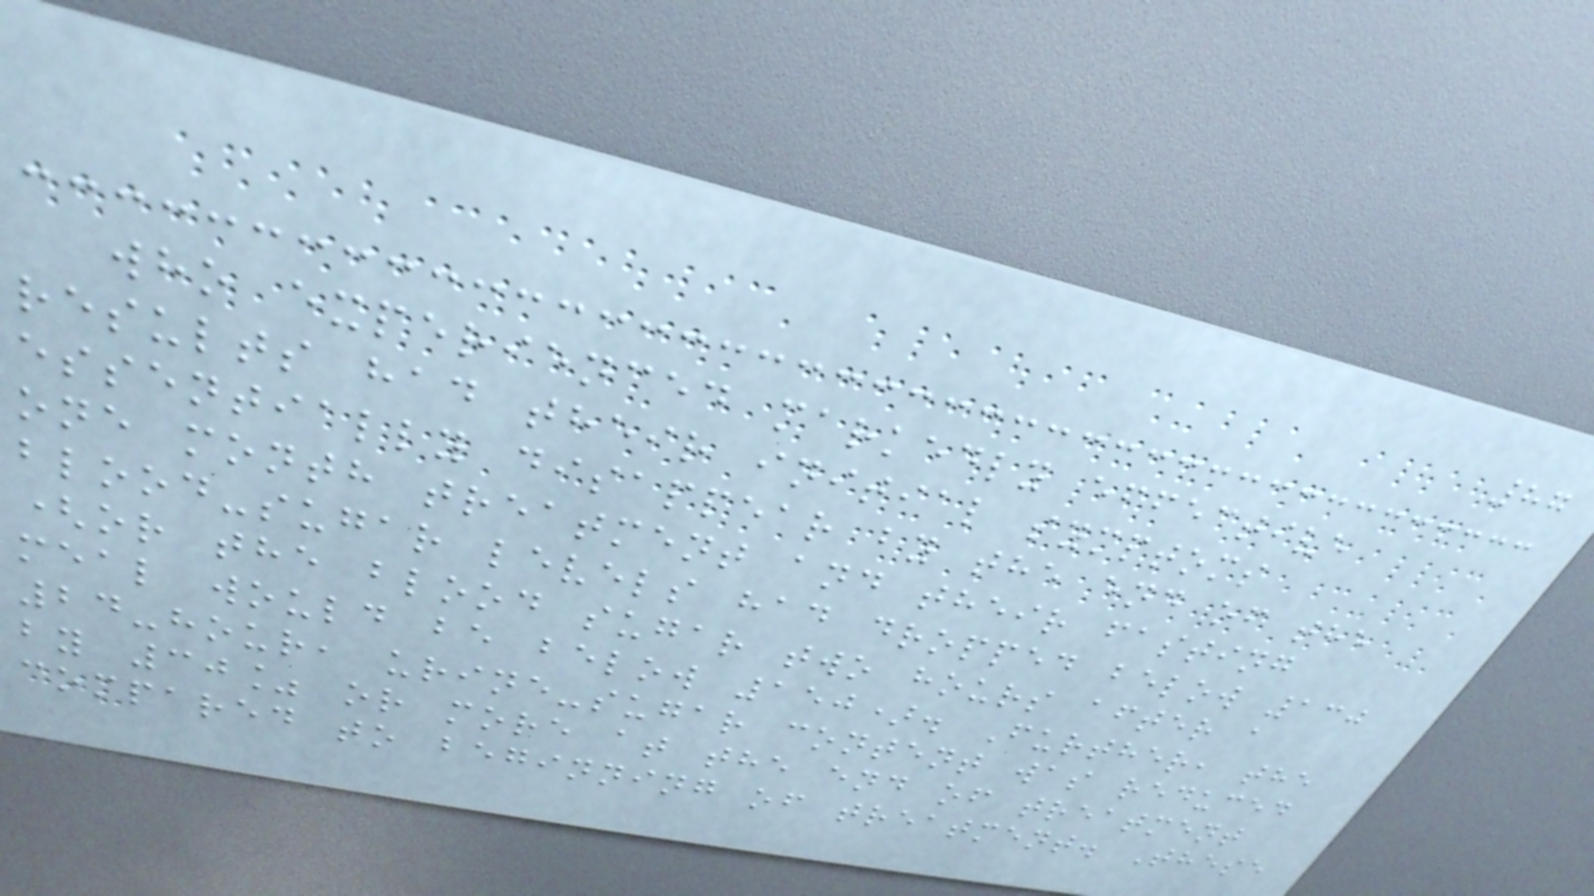87
who experienced markedly effective
results had their initial symptoms
essentially disappear by the end of the
one month treatment and their fasting
blood-sugar levels had dropped below 130
(or the blood sugar two hours after a
meal would be below 150). Further, the
24-hour, urine-sugar content was reduced
by 30% or more at the end of treatment
compared to beginning of treatment. These
